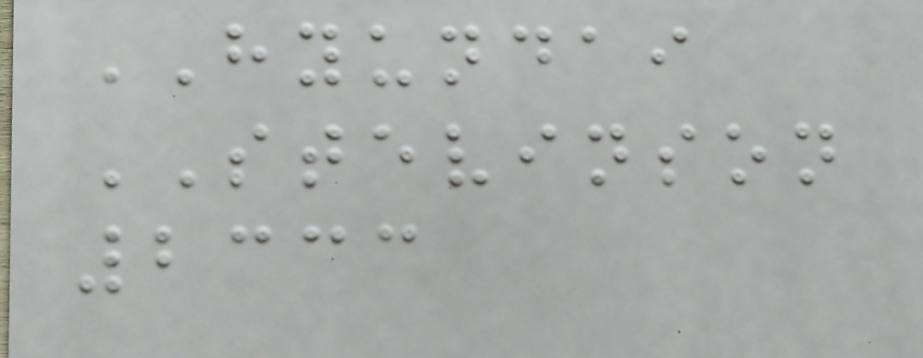HYUNDAI
STEVINSON
2333
